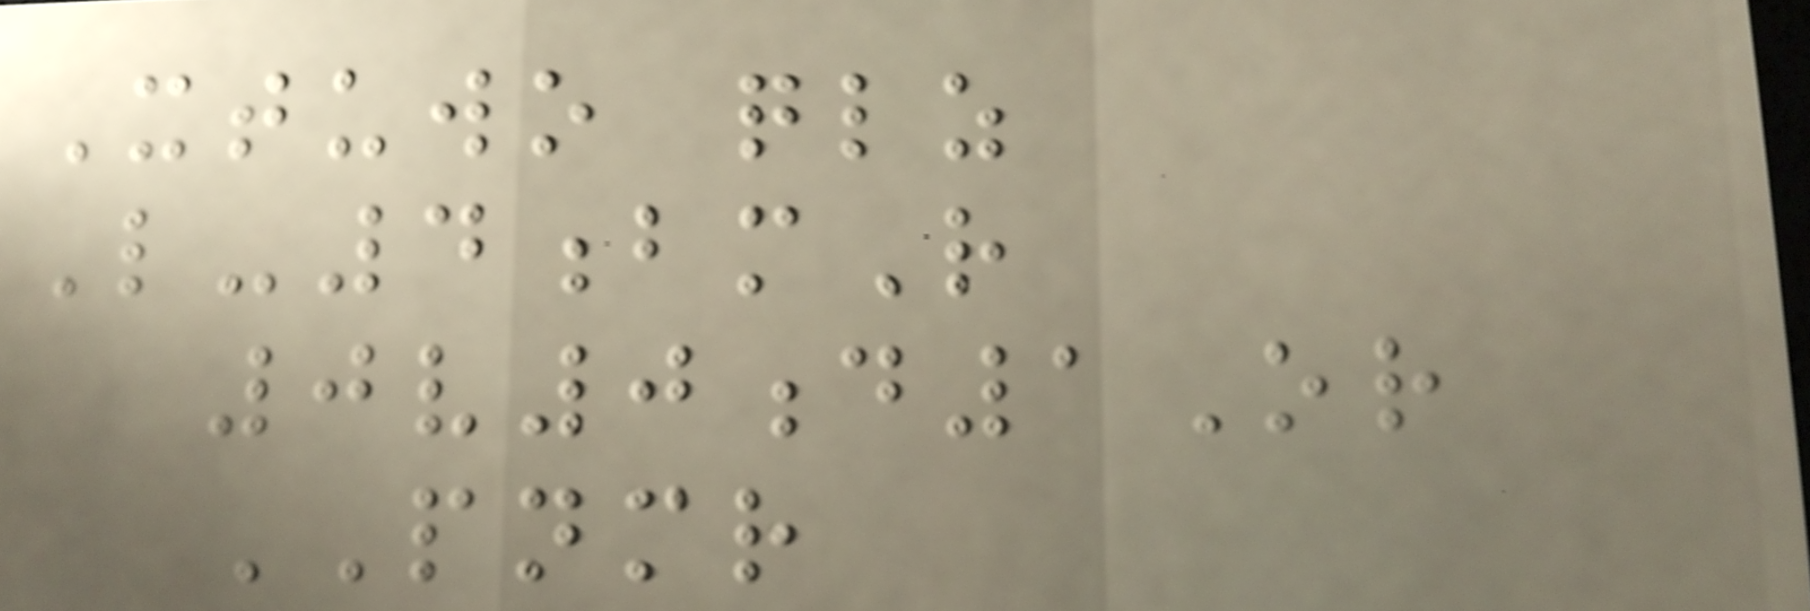Xtuwo qlz
L-4bmR
0v0d1Or
PNMR
